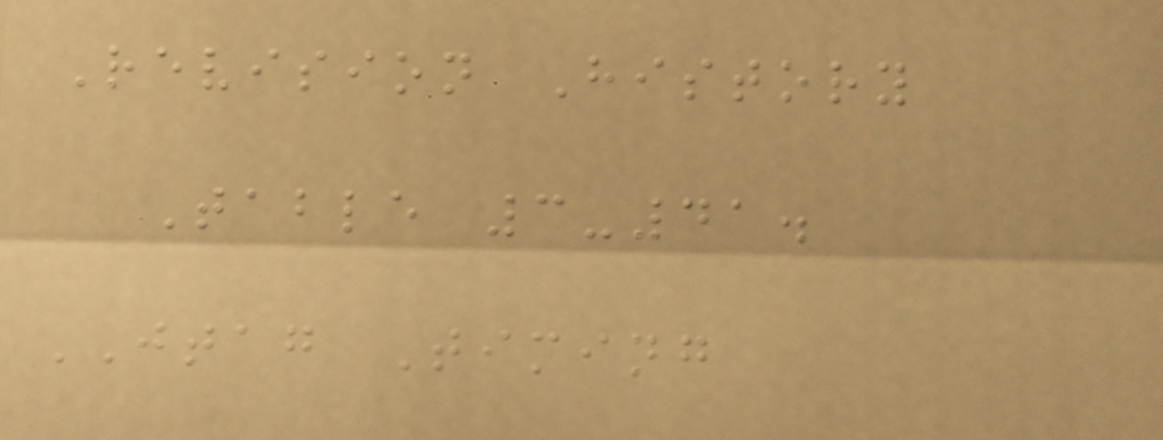Revision History
Table 3-41.
JTAG Timing
